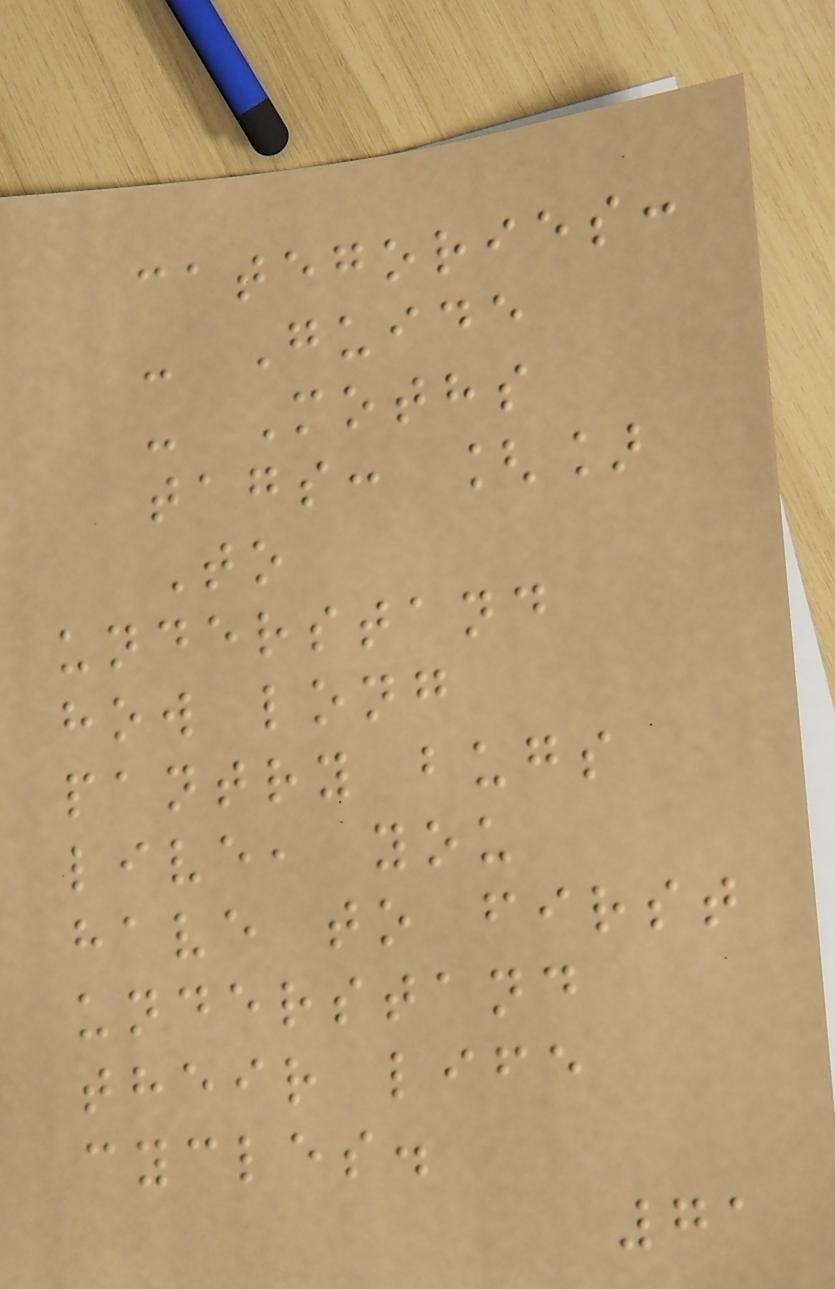categories:
- Guide
- Moths
tags: []
To
understand
how long
pantry bugs
live, you
have to first
understand
their life
cycles.
71
